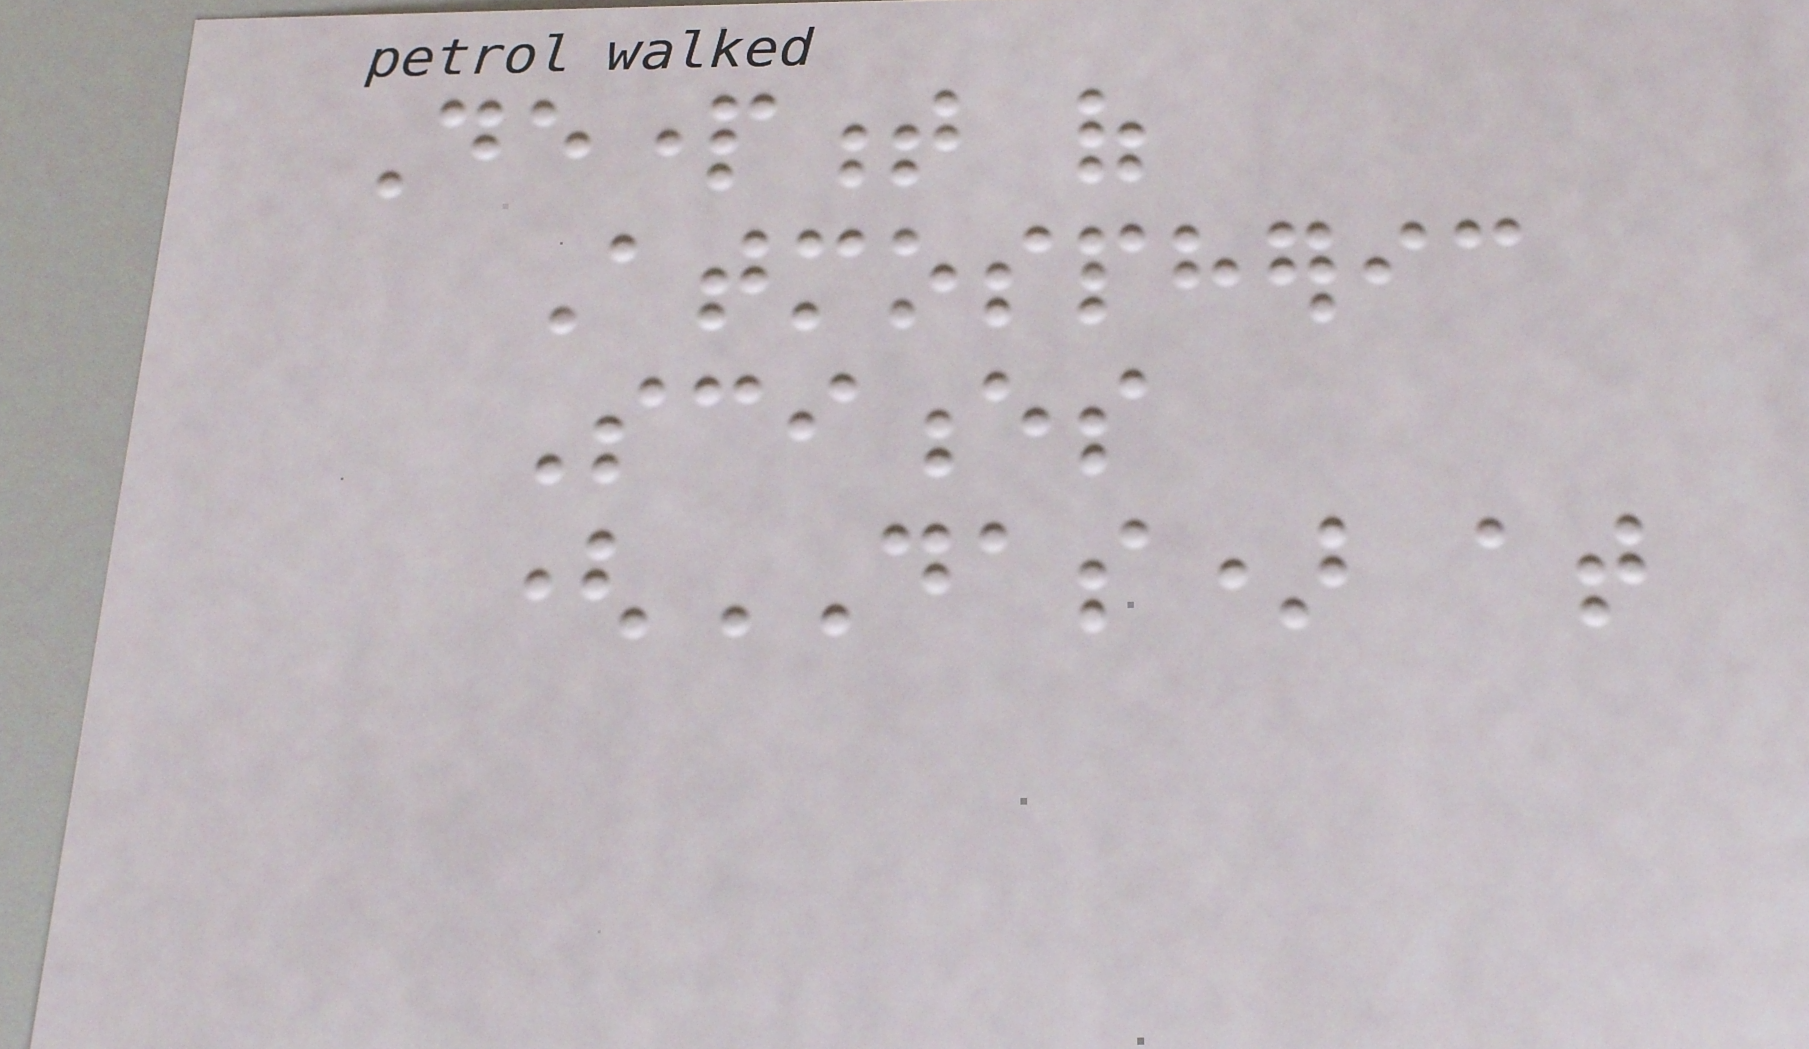Department of
Atmospheric
Sciences
(DAS) at
